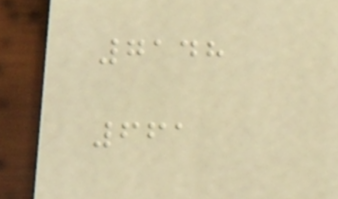7148
661
